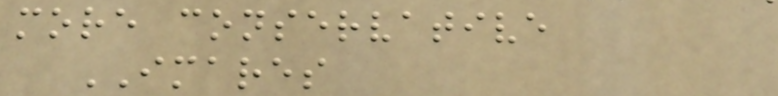more conservative
IMARES
